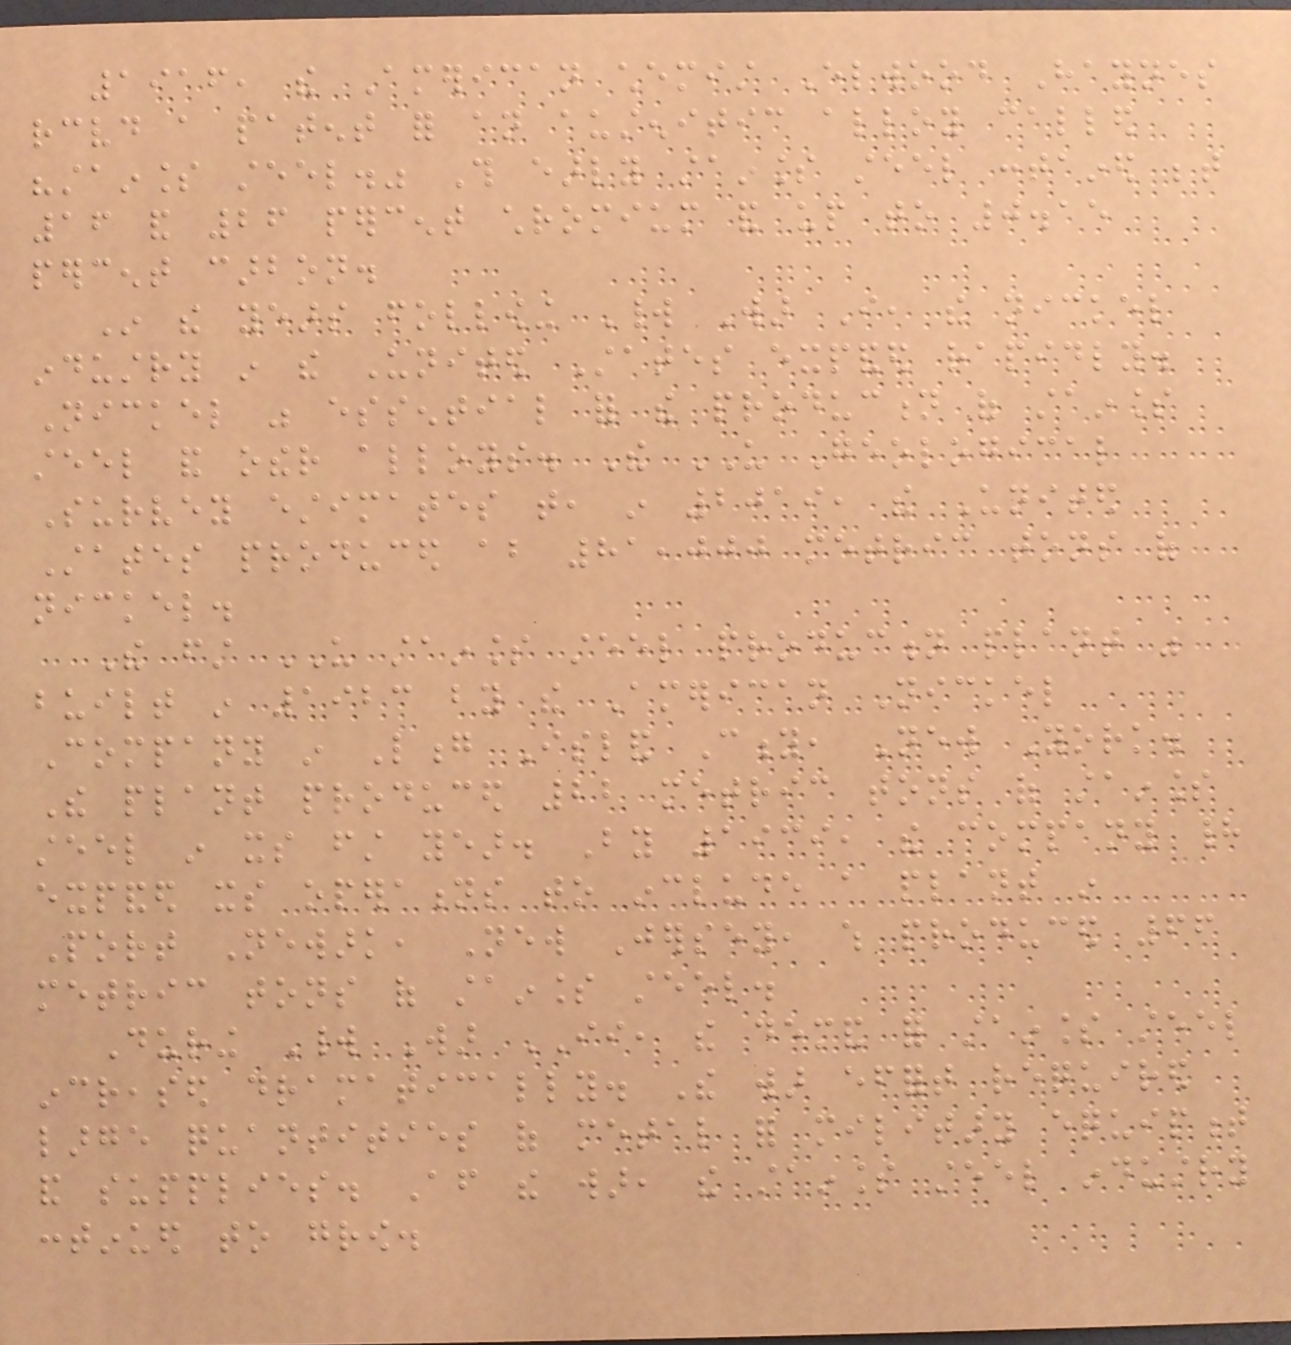1916, the American chemist Elwood Haynes
received a patent for an austenitic alloy called
"stainless steel." This early stainless steel contained between
16 and 26 percent chromium and up to 0.15
percent carbon.
In the years following World War I, the nickel
industry in the United States expanded rapidly.
Nickel was essential for the production of stainless
steel and other alloys. The US Geological
Survey estimates that, in 2019, the United
States produced about 81,000 metric tons of
nickel.
The first US stainless steel production plant was
built in 1923 by the American Nickel
Company in Long Island City, New York.
The plant produced 22 metric tons of stainless
steel in its first year. By 1939, the company had
expanded its operations to include a plant in
Port Newark, New Jersey, which produced 66
metric tons of stainless steel.
During World War II, the demand for stainless steel
increased dramatically. The war effort required
large quantities of metal for military equipment
and supplies. After the war, the stainless steel industry
continued to grow.
